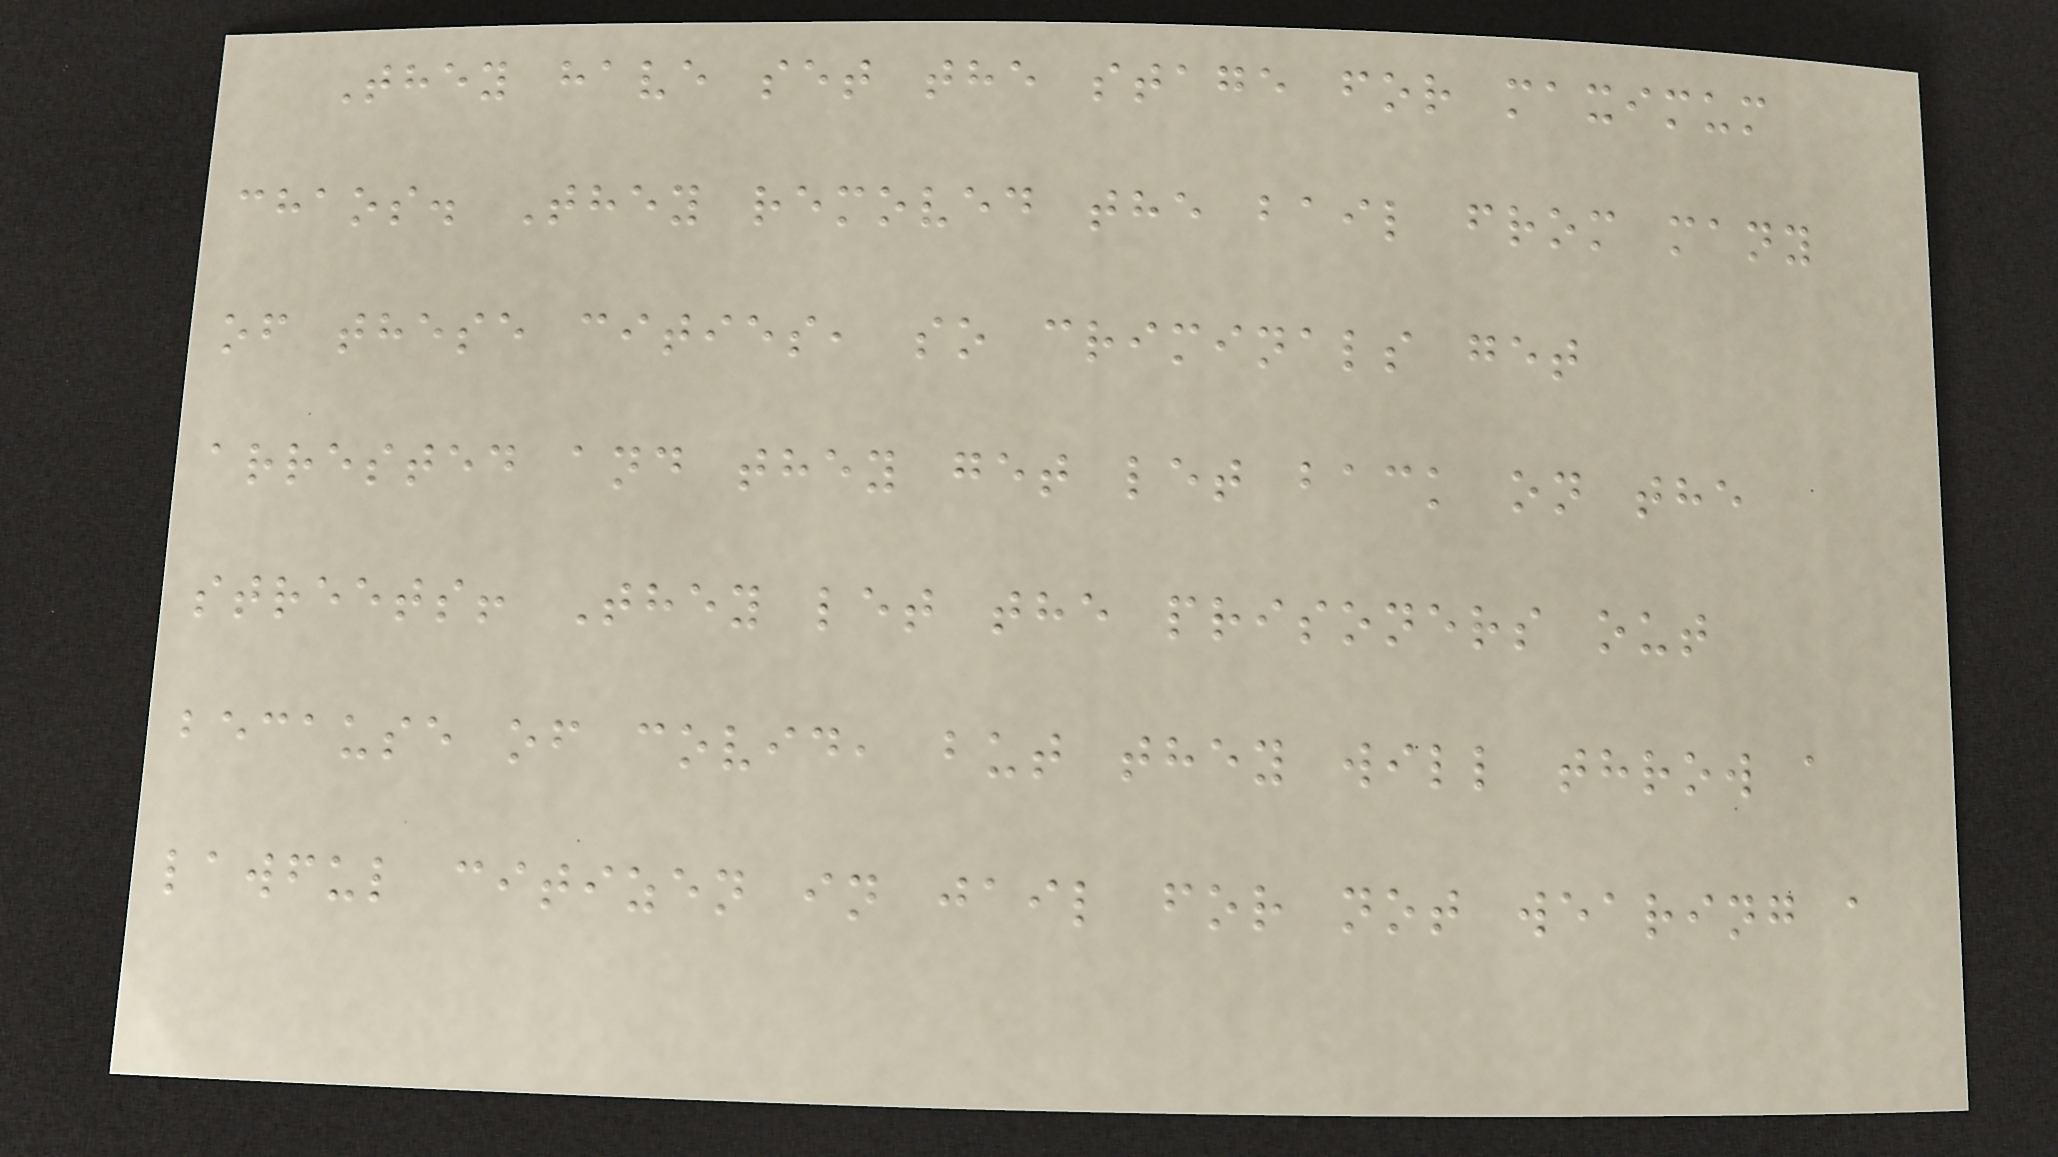They have set the stage for maximum
chaos. They removed the bail from many
of these cities, so criminals get
arrested and they get let back on the
streets! They let the prisoners out
because of covid, but they will throw a
lawful citizen in jail for not wearing a
